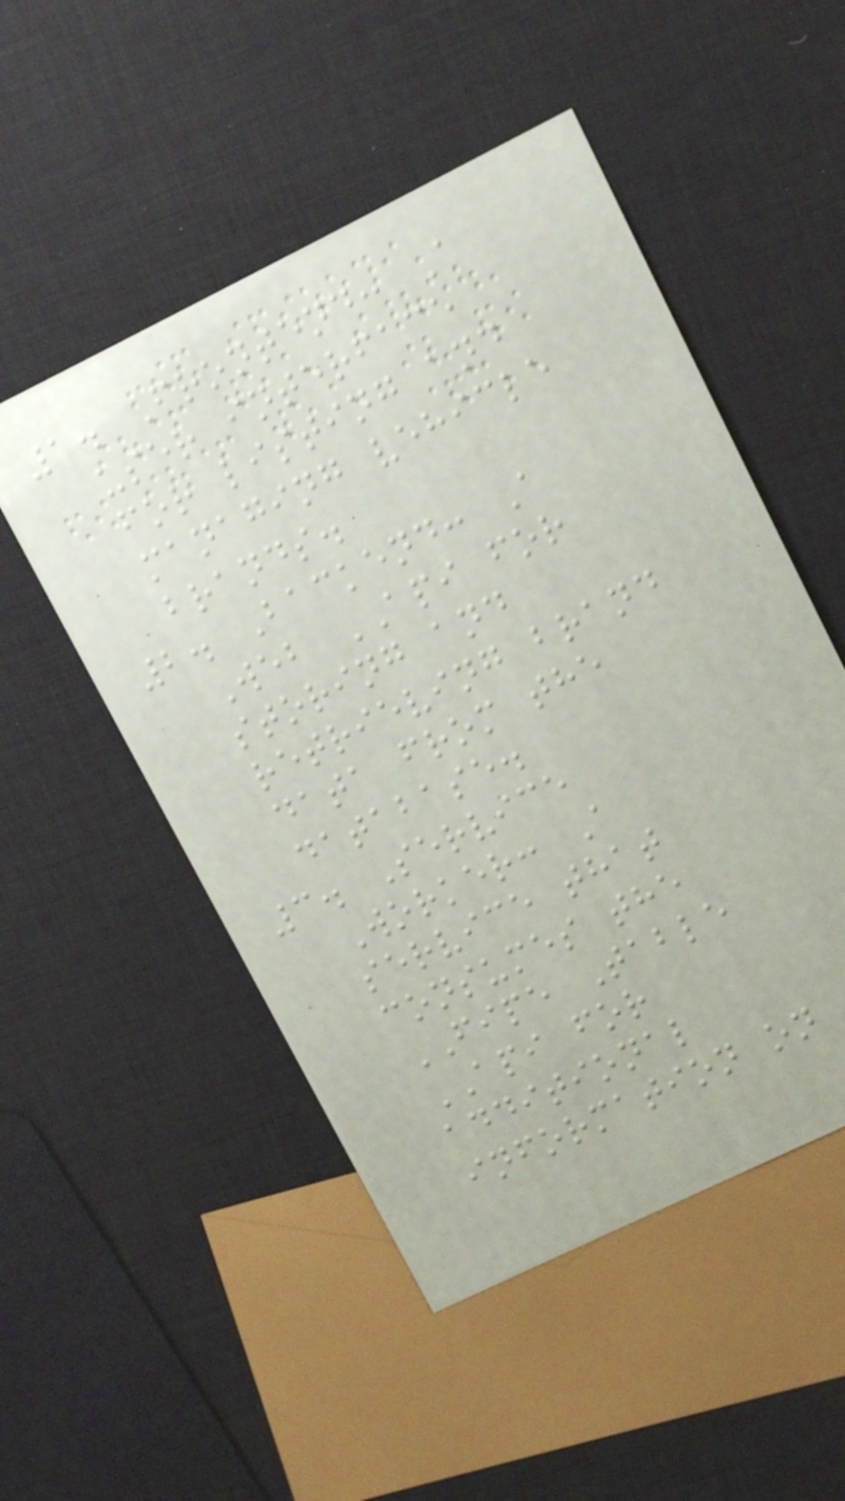1. Frontend: A
user interface
for listing and
managing vehicle
brands.
2. Backend: A
Web API for
storing and
retrieving brand
data from the
database.
3. Service
Worker: A
service that
consumes the
FIPE Table
API for
additional
information on
